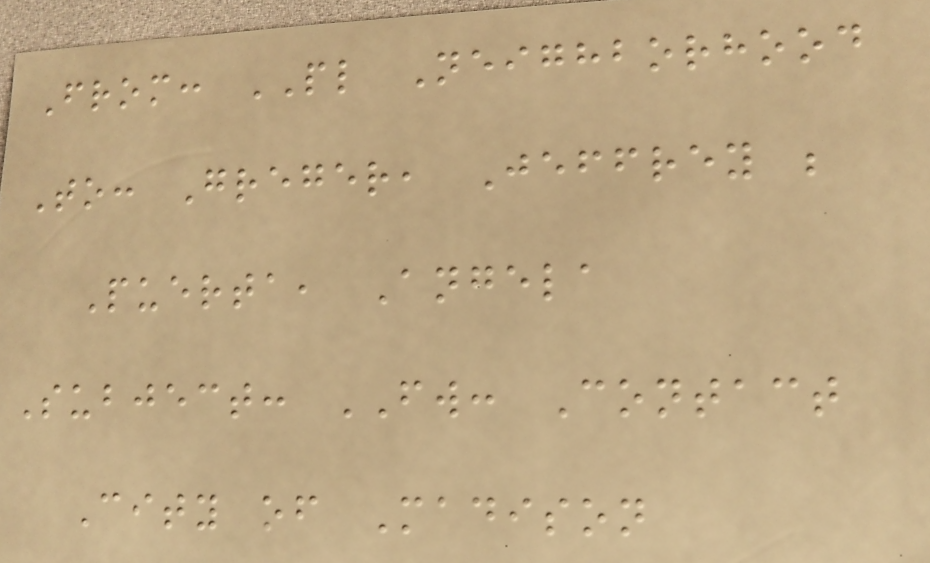From: PL Neighborhood
To: Greger, Jeffrey ;
Puerta, Angela
Subject: FW: Contact
City of Madison
